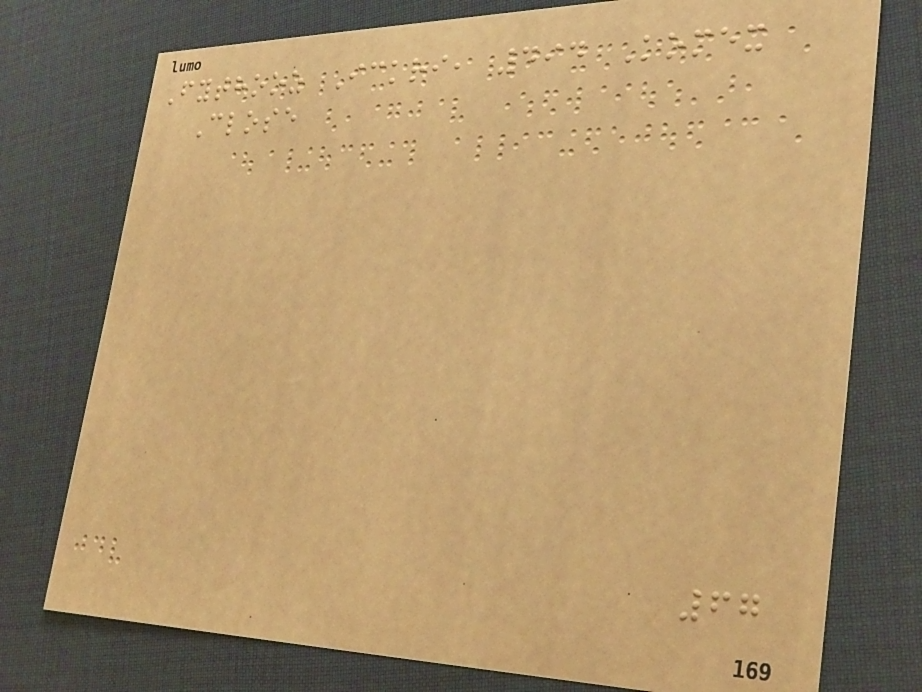Fythooz Ickri, 494 Komex
Close
67
